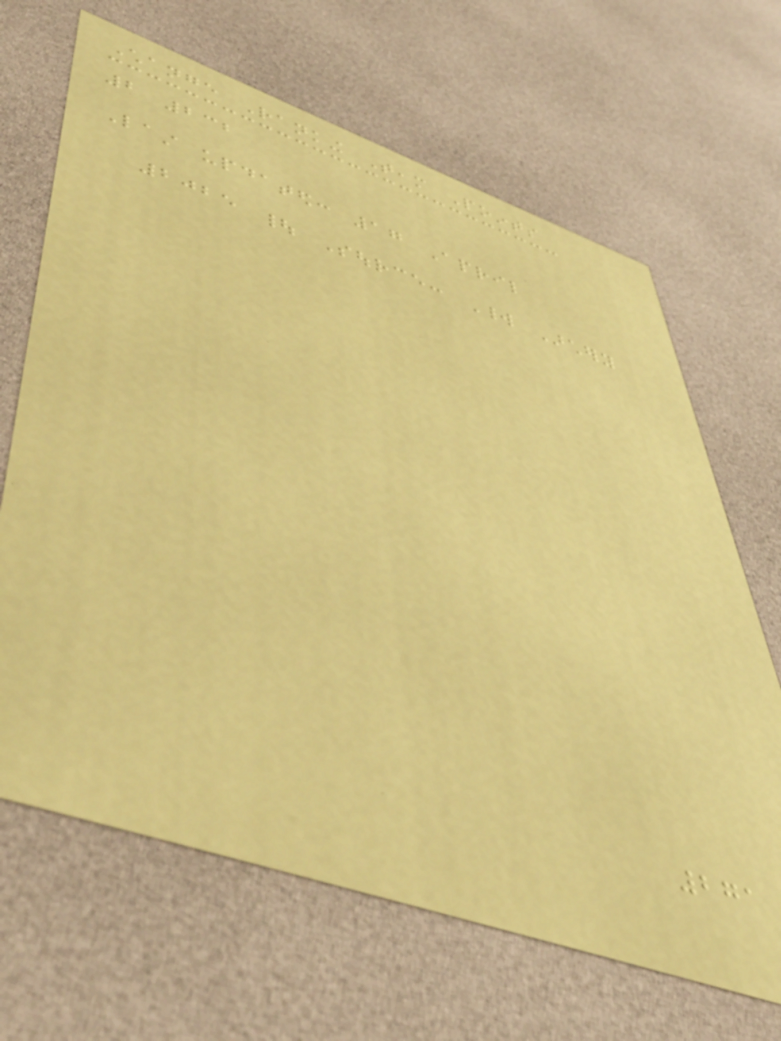Change Ranking Team Points
2 232
Last updated: 17 April
2025 | Source: World Archery
271
